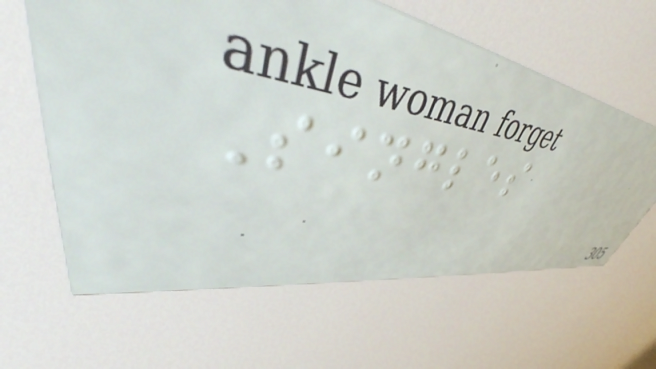Singles
